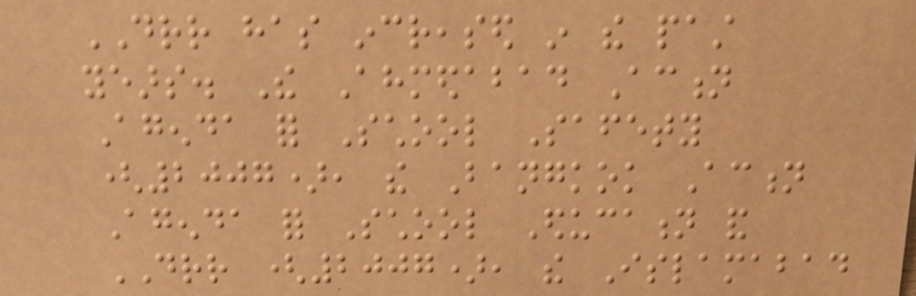DRR has increased in the past
years. The Ahmedabad Action
Agenda for School Safety
(2007), the Bangkok Action
Agenda for School Education and
DRR (2007), the Islamabad
